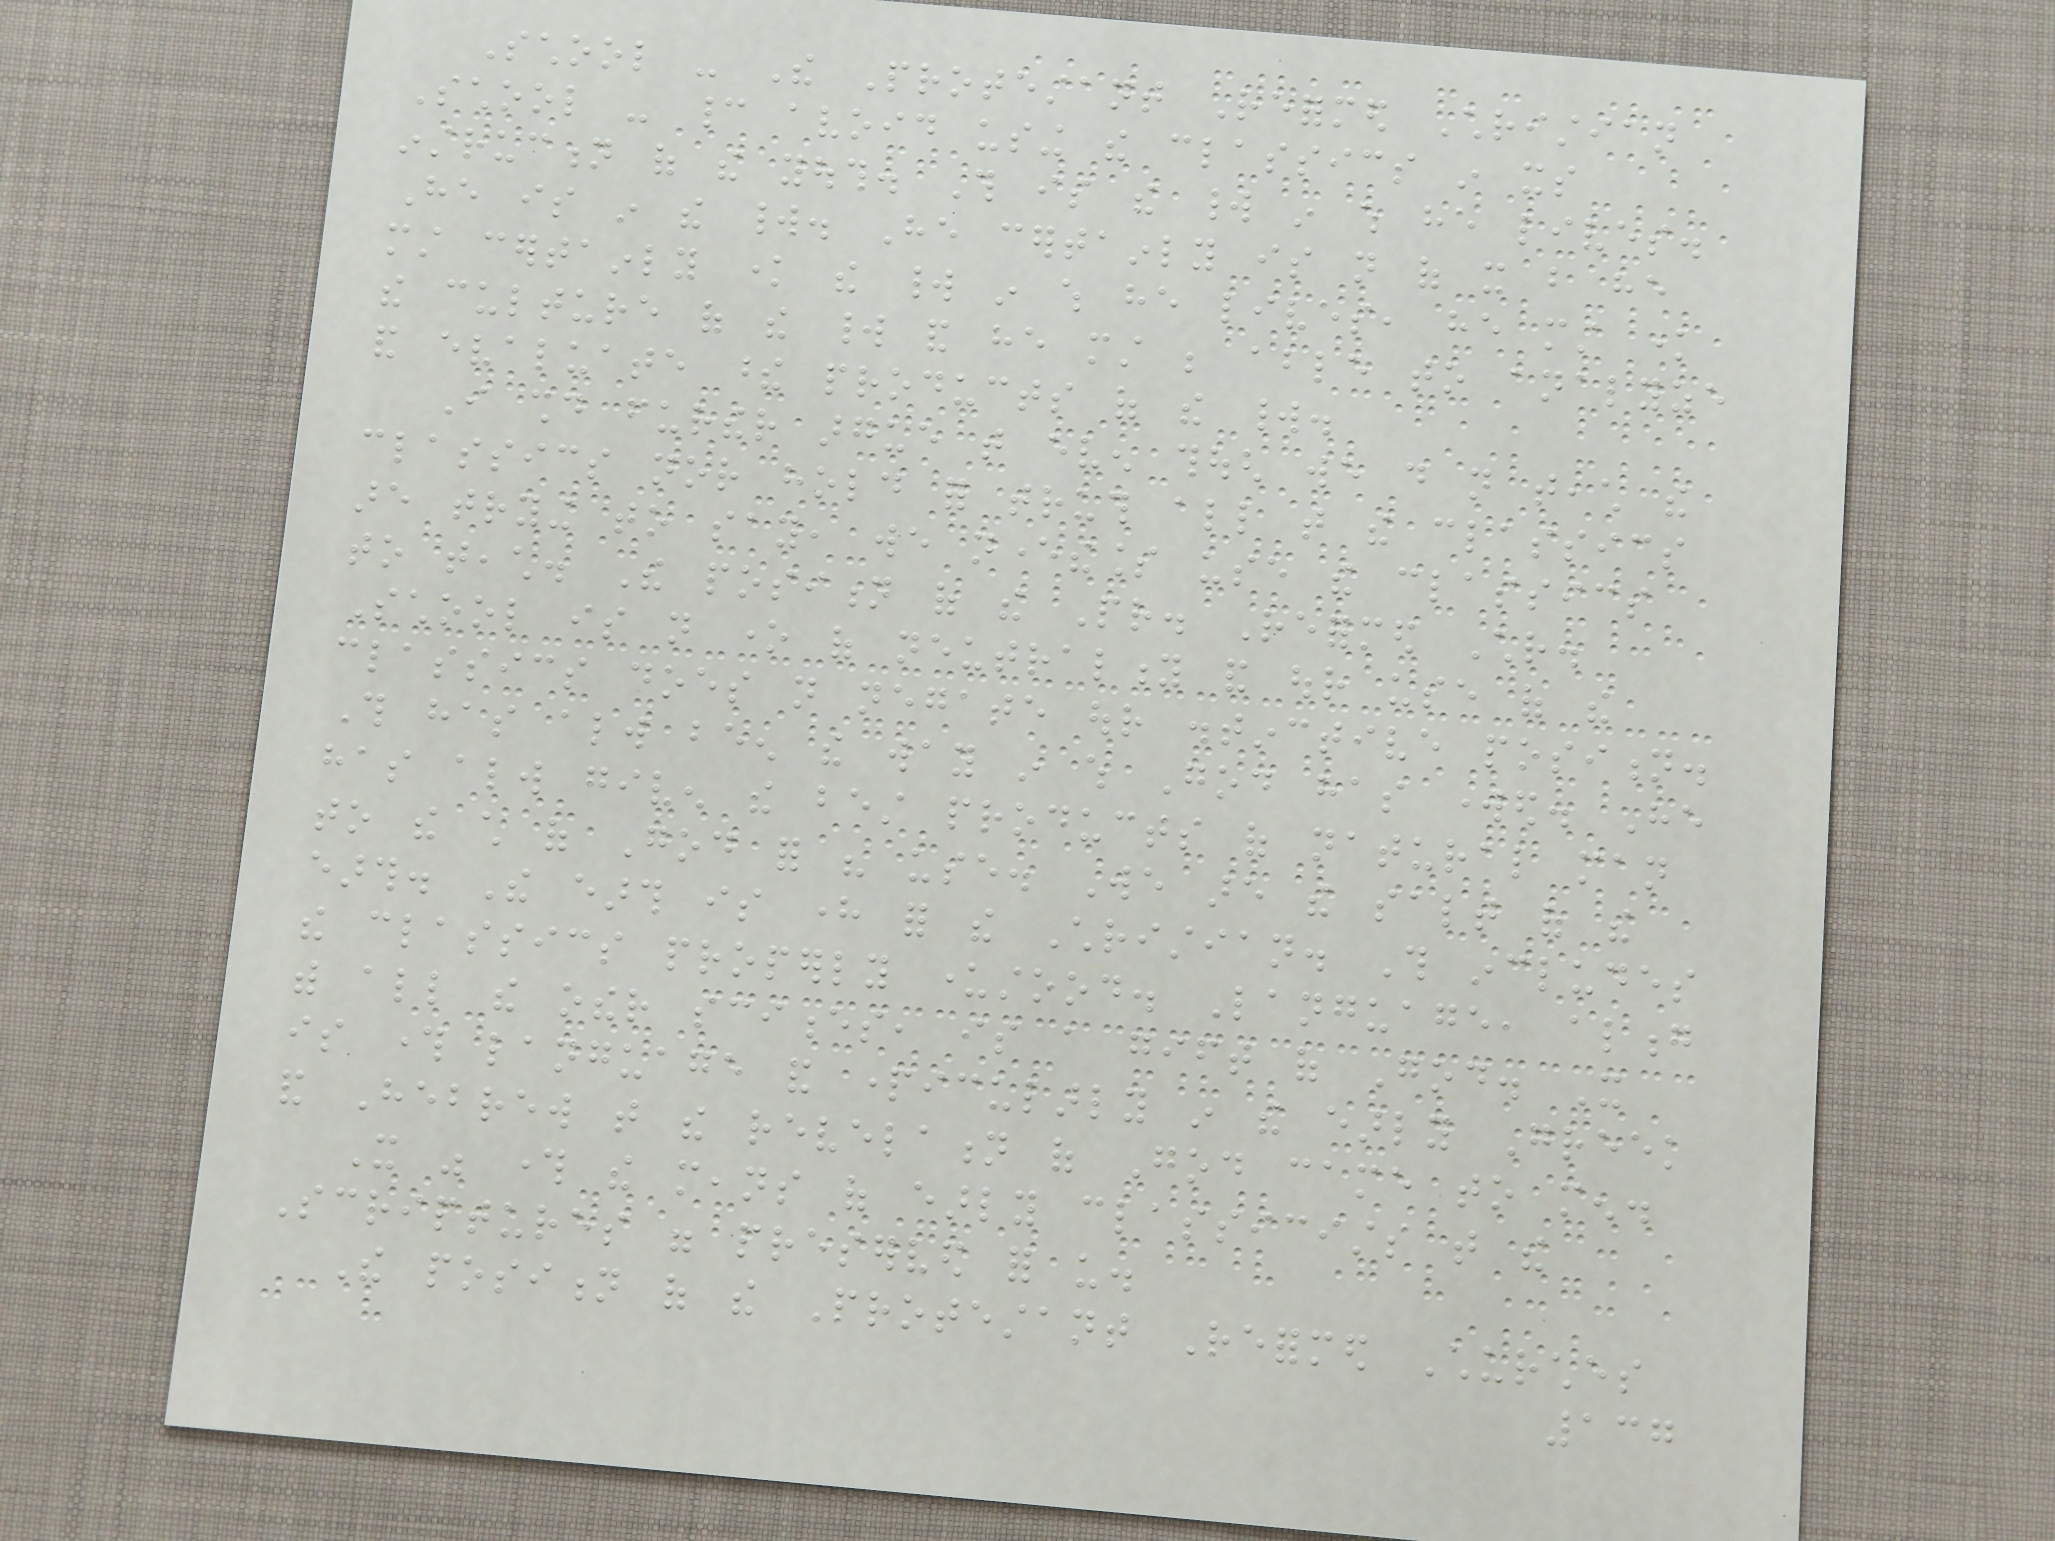School - The Protestant Reformed Christian
School - cannot avoid using the classics in its
instruction of the youth. This is the world in which he lives.
He is in the world. He certainly is not of it but he
must certainly know the world in which he lives, he must know
the culture of the world and he must be able to analyze
and evaluate these products of the world.
I should further argue that even though we do not teach the
classics nor hold for truth all that the classics
are trying to say, we nevertheless use the classics
to teach. The position of the Pr. Reformed Chr.
School is not one of neutrality and our use of the
classics does not negate our distinctive position.
This has always been the way in which God has worked. He
has always given the best products of natural man
to the child of God for his use. We are the salt of the
earth. The earth is here for the Christian. This includes
the classics properly understood. Language, along
with all the other sciences, is a gift of God. It
is through language and particularly in the early Greek
and Hebrew that the revelation of God came to men.
It was through the means of early classicists that the
Scriptures were preserved for us.
The position of the Protestant Reformed Churches
137
